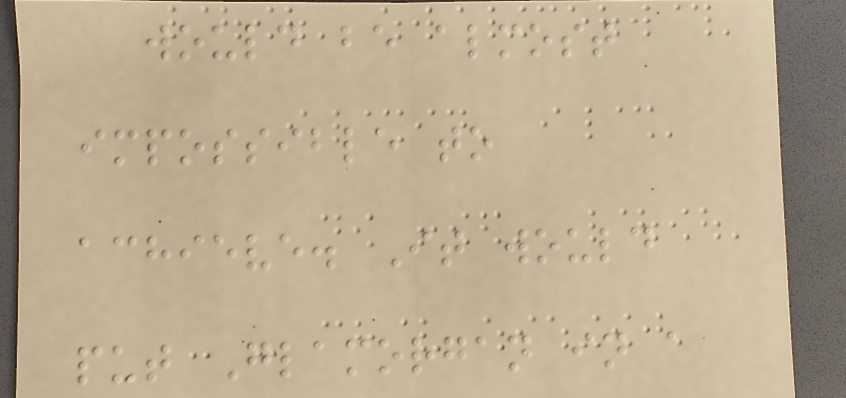would be almost
impossible to
achieve. It would
put Glamorgan in a
